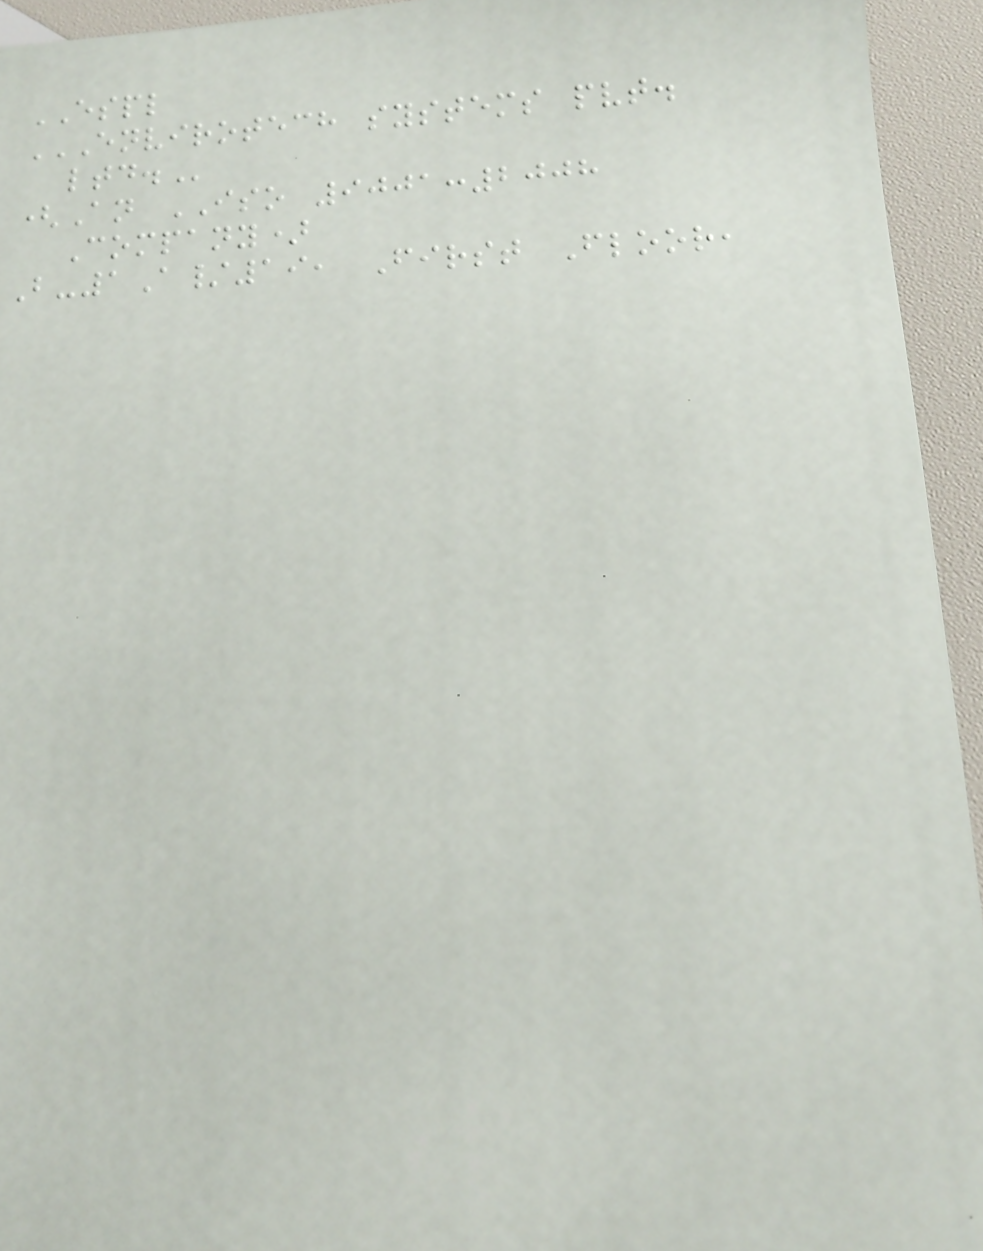ESPL
ENVIROTECH SYSTEMS PVT.
LTD.
(An ISO 9001:2008
Company)
B-1A/19, First Floor,
